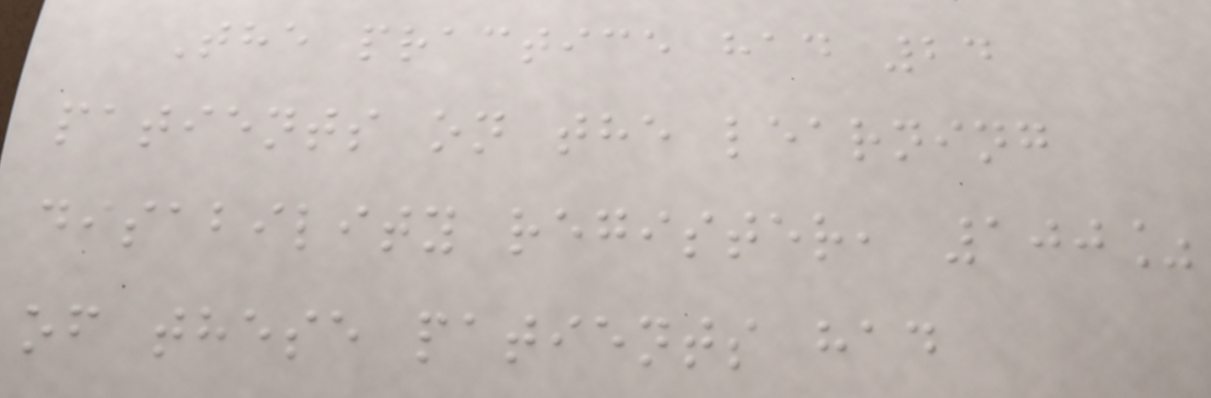The practice had 24
patients on the learning
disability register, 100%
of these patients had
